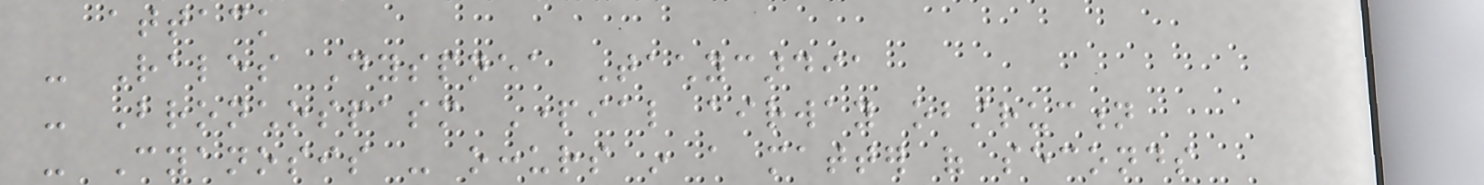attack
- Rales Dyspnea Tachycardia
- Bronchospasm Partial airway obstruction
- Cyanosis - occurs in a matter of seconds
